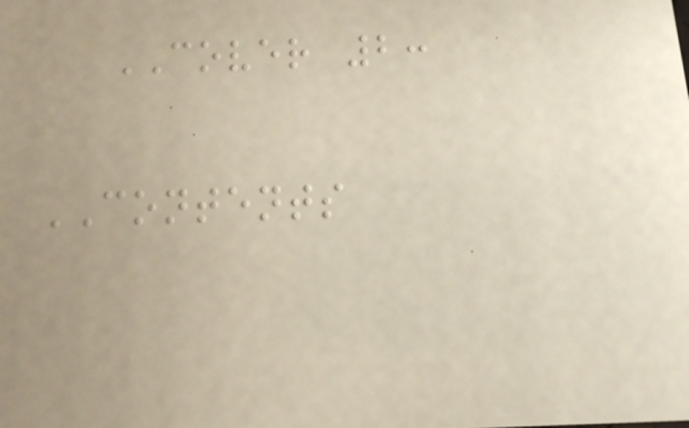COVER 2:
CONTENTS
